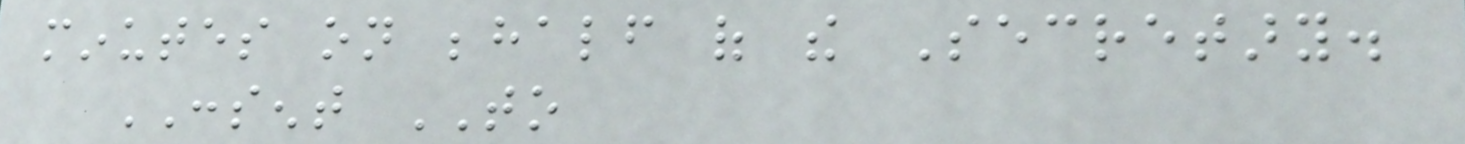minutes on behalf of the Secretary.
CONSENT TO
